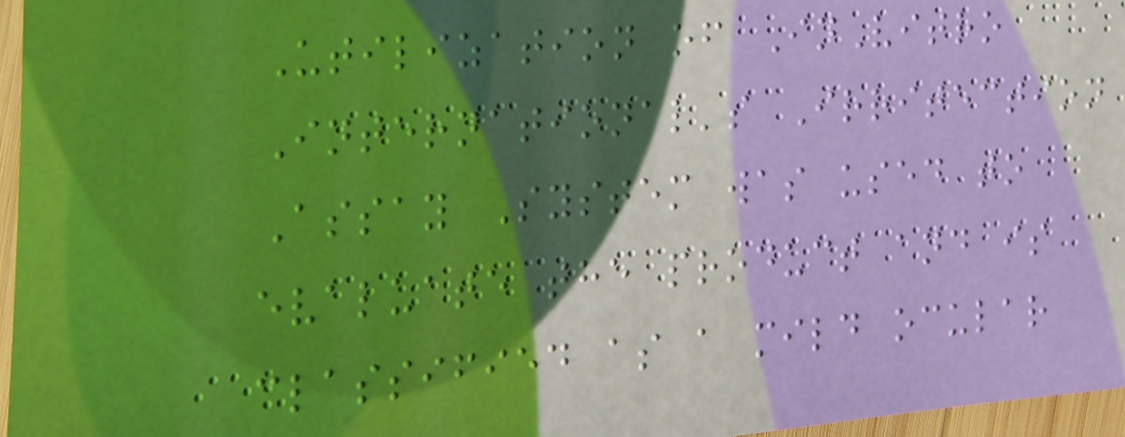Utilization of InVitro
International's Irritection
Assay System was used to
evaluate the product and is
classified as a mild ocular
